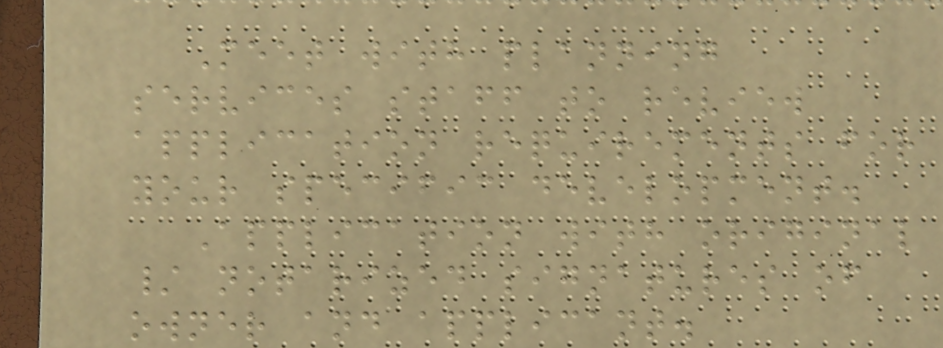Meet with planning
services staff to review
application requirements for
your specific development.
Application with original
/ notarized signatures of
owner and applicant.
